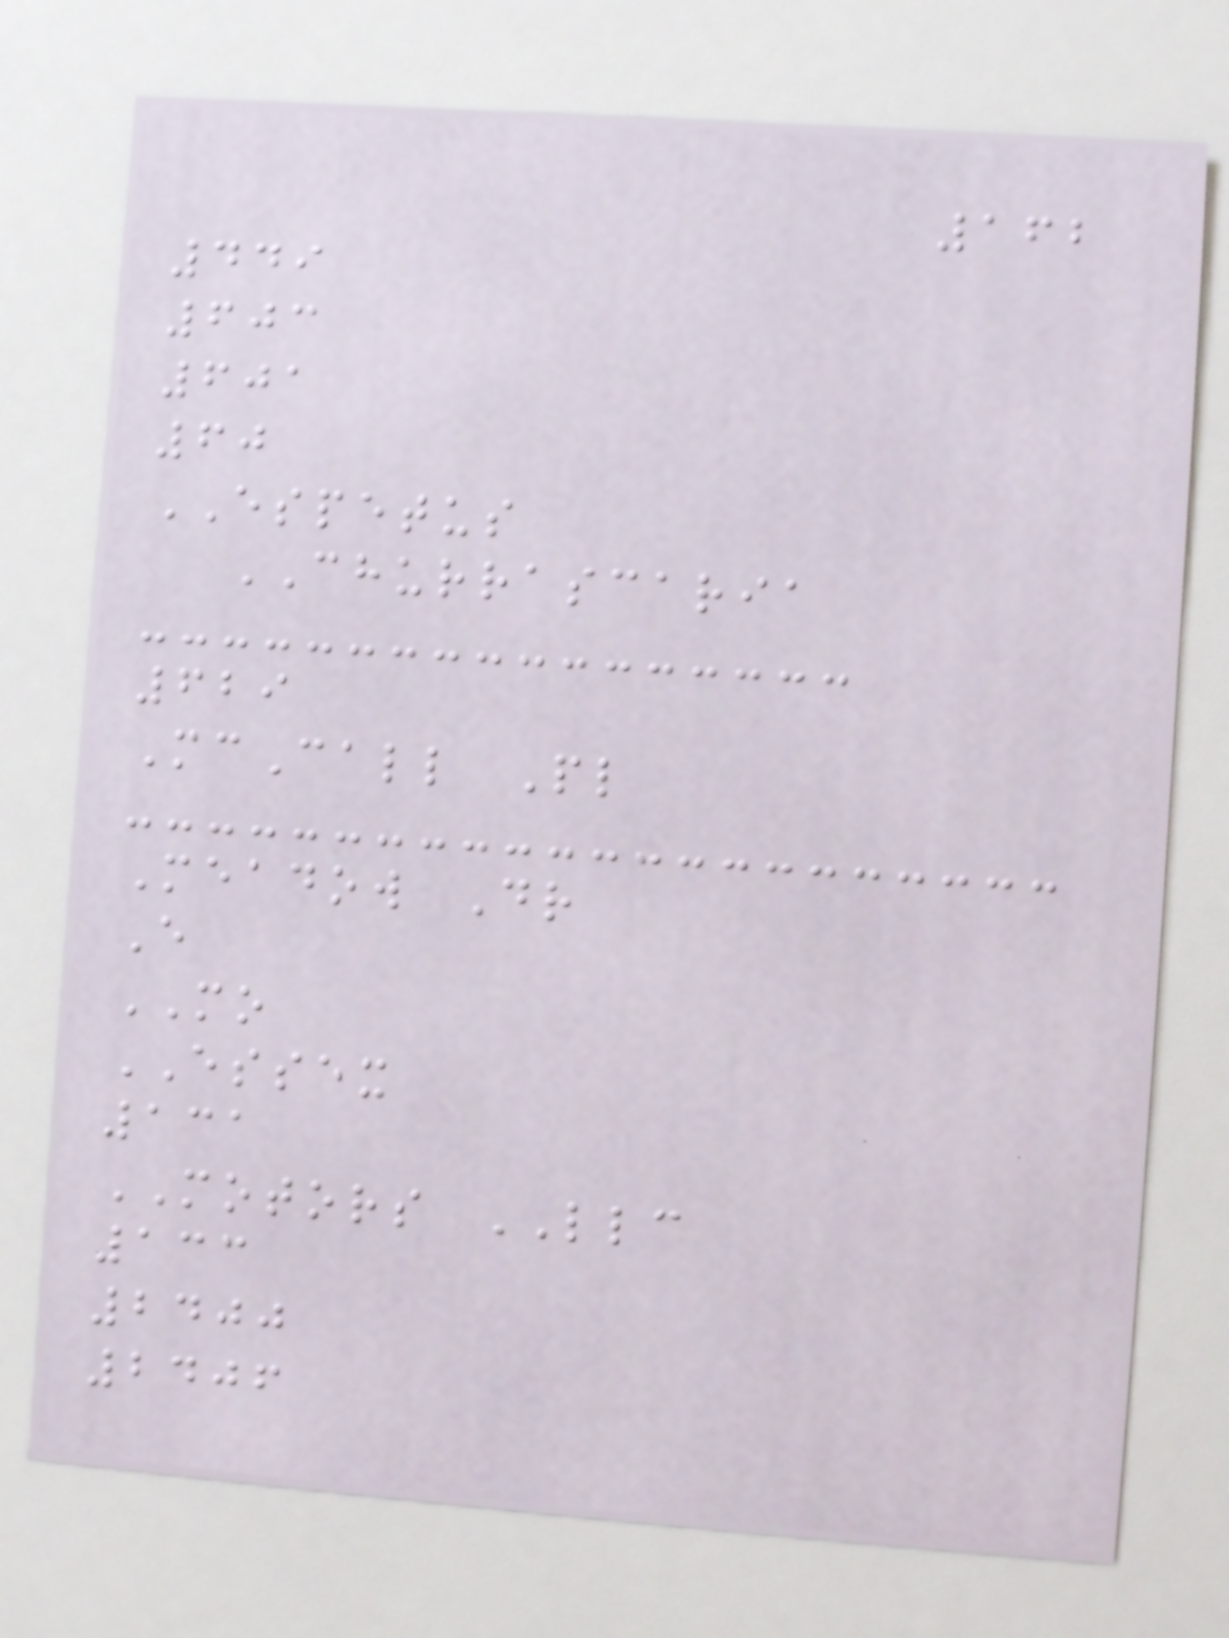162
449
603
601
60
ESPETUS
CHURRASCARIA
629
McCall Pl
Meadow Dr
E
MO
ESSEX
131
MOTORS LLC
133
2400
2406
